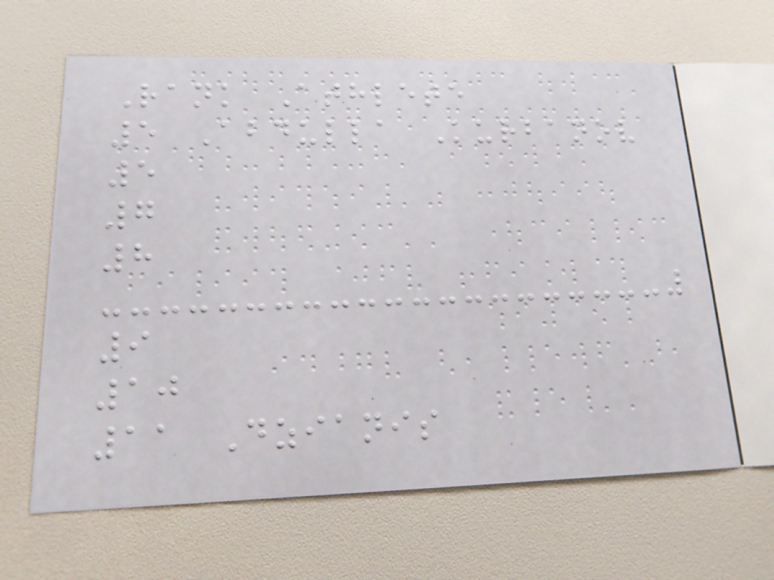Rank Athlete
5 Abdulla Kurbanov
5
7
8
9
10
11 Dzianis
